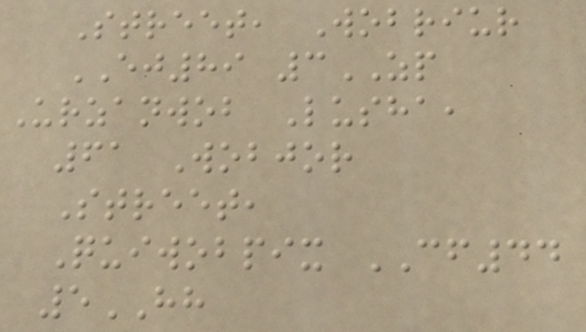Street, Wobriur
EJ89 3ZP
Urzanwob Lusha,
61 Wobjor
Street,
Quiwobpix CF44
5HH
